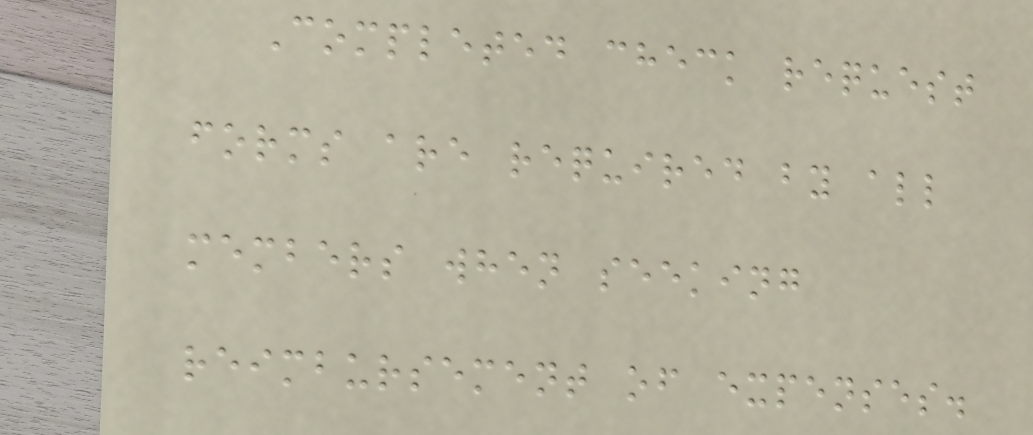Completed check request
forms are required by all
members when seeking
reimbursement of expenses.
